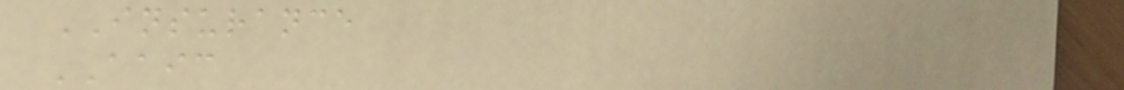INSURANCE
AAIC
